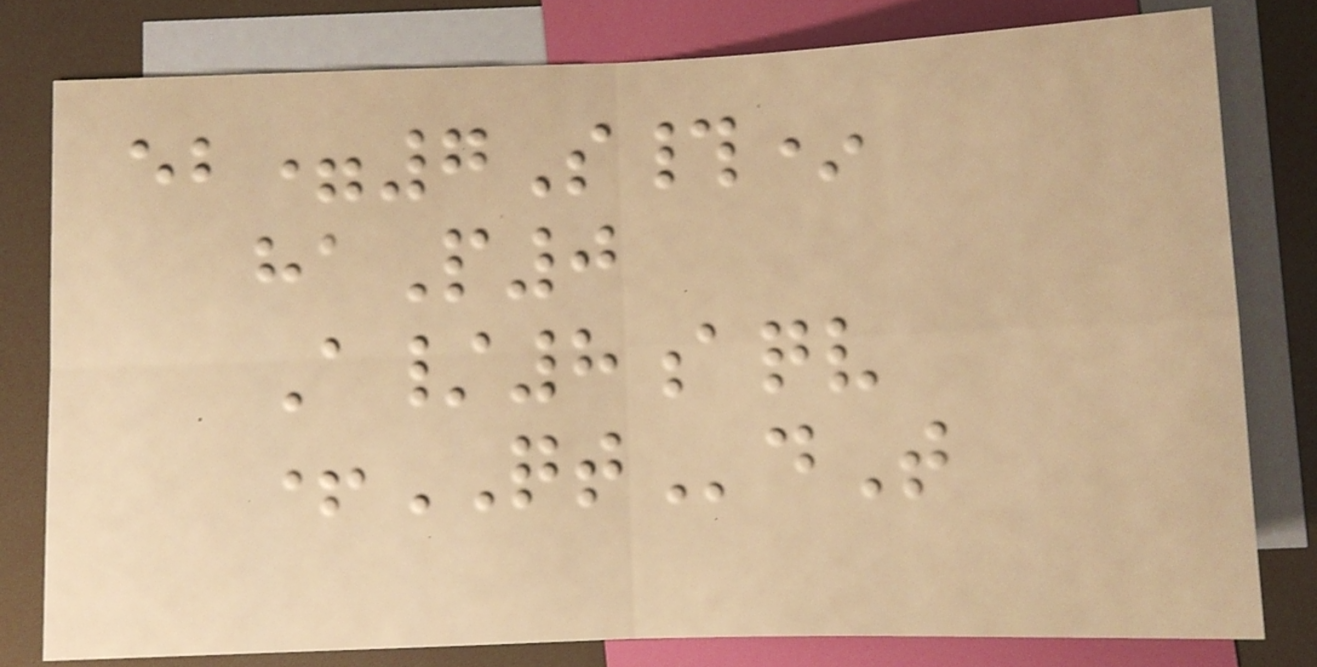eb=7S#*
haP0
A/8aqv
+QTdT
